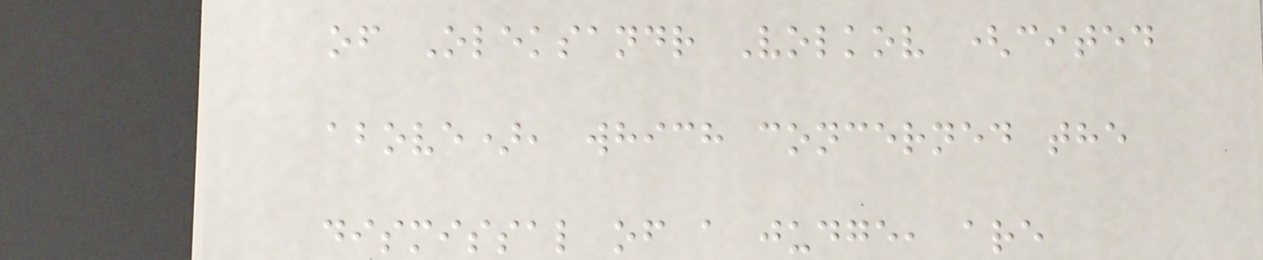of Oleksandr Volkov (cited
above), which concerned the
dismissal of a judge, are
